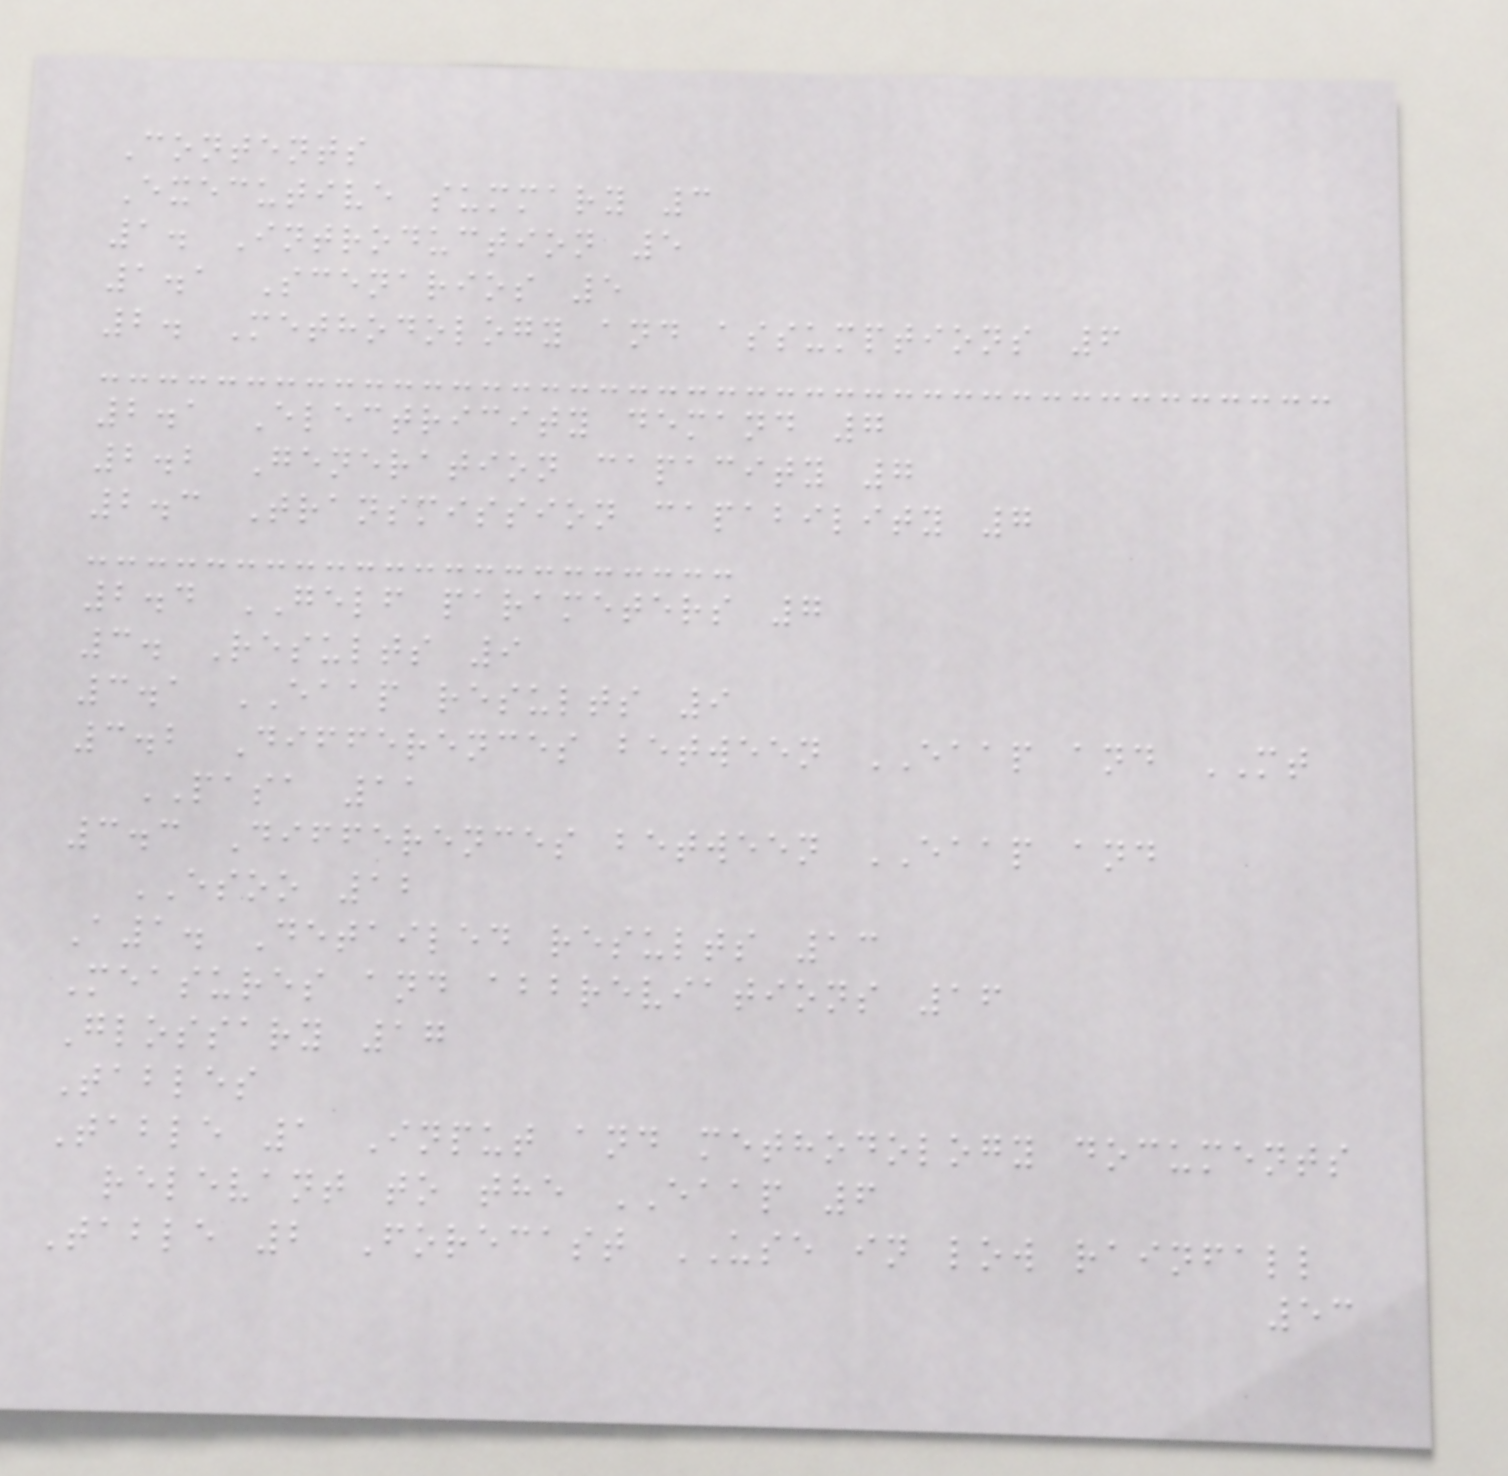Contents
Executive summary 3
1. Introduction 5
1.1 Scenarios 5
2. Methodology and assumptions 6
2.1 Electricity demand 7
2.2 Generation capacity 7
2.3 Transmission capability 7
2.4 GELF parameters 7
3. Results 9
3.1 EAAP results 9
3.2 Differences between EAAP and MT
PASA 11
3.3 Differences between EAAP and
ESOO 12
A1. Detailed results 13
Measures and abbreviations 16
Glossary 17
Tables
Table 1 Input and methodology documents
relevant to the EAAP 6
Table 2 Forecast USE in low rainfall
53
